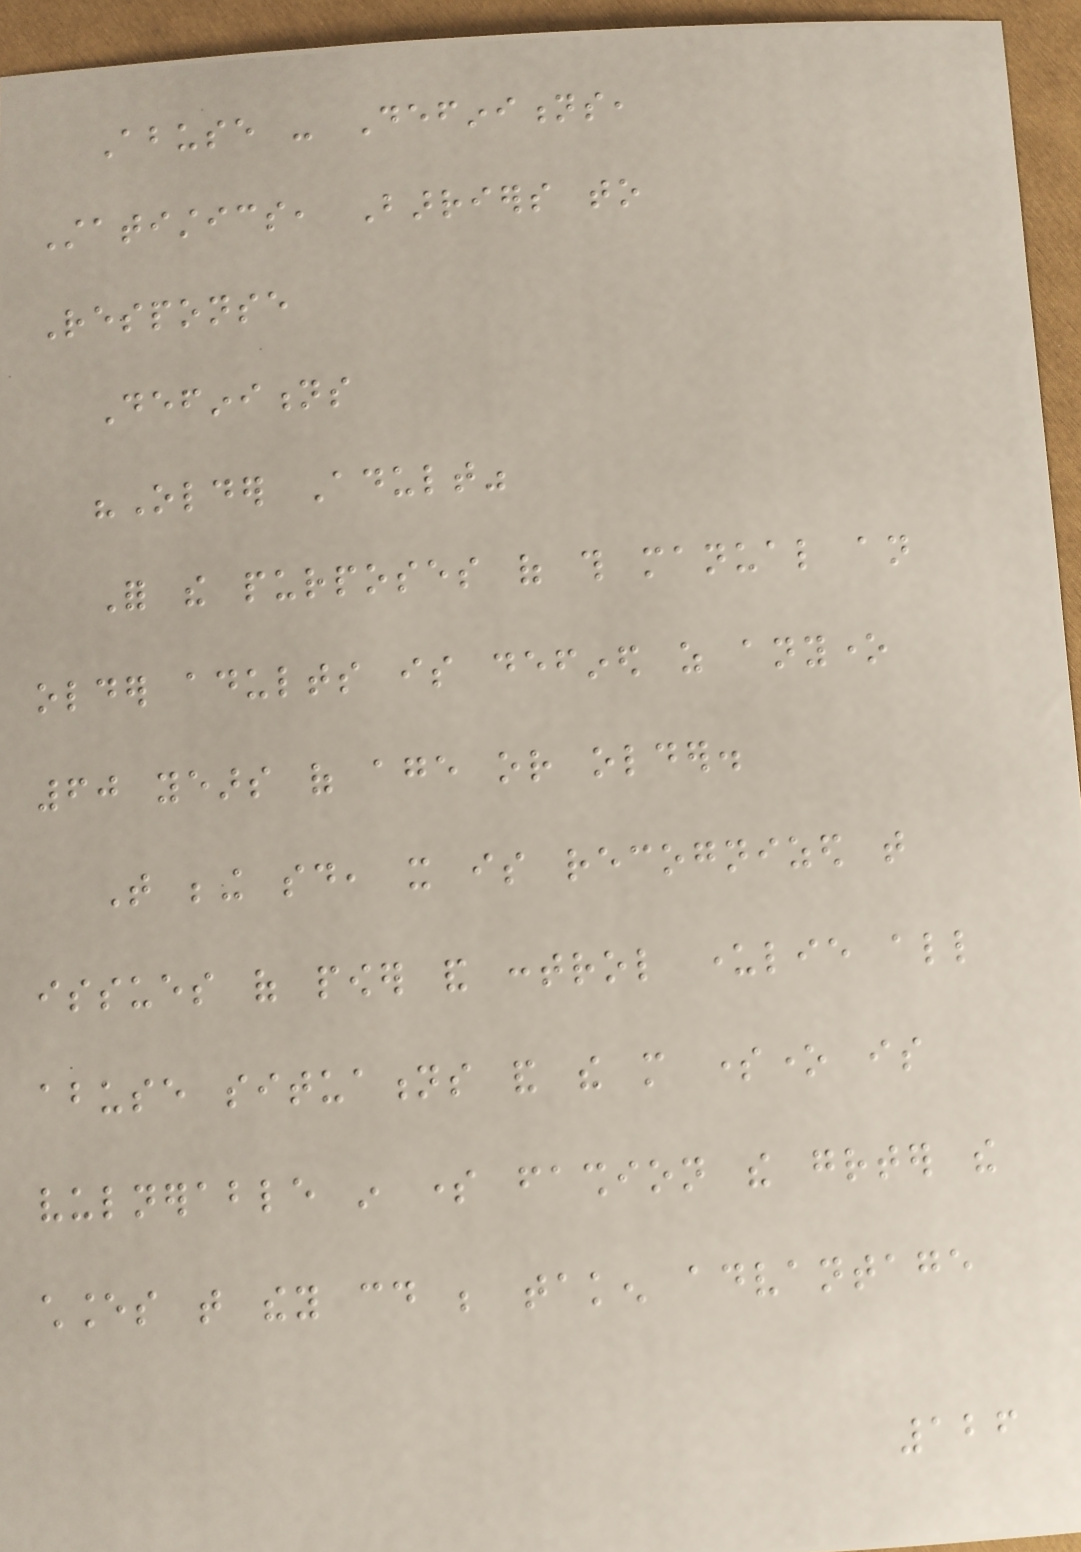Abuse - Definitions,
Statistics, Barriers to
Response
Definitions
"Older Adult"
For the purposes of this manual an
older adults is defined as anyone
60 years of age or older.
That being said, it is recognized that
issues of power and control underlie all
abuse situations and the more someone is
vulnerable in some fashion the greater the
chances that they could be taken advantage
126
